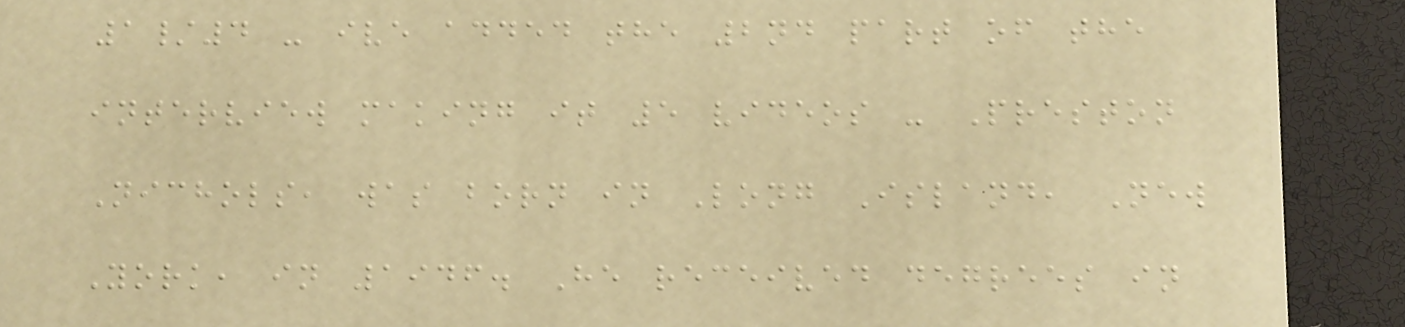1/4 - ive added the 2nd part of the
interview making it 5 videos - Preston
Nichols, was born in Long Island, New
York, in 1946. He received degrees in
